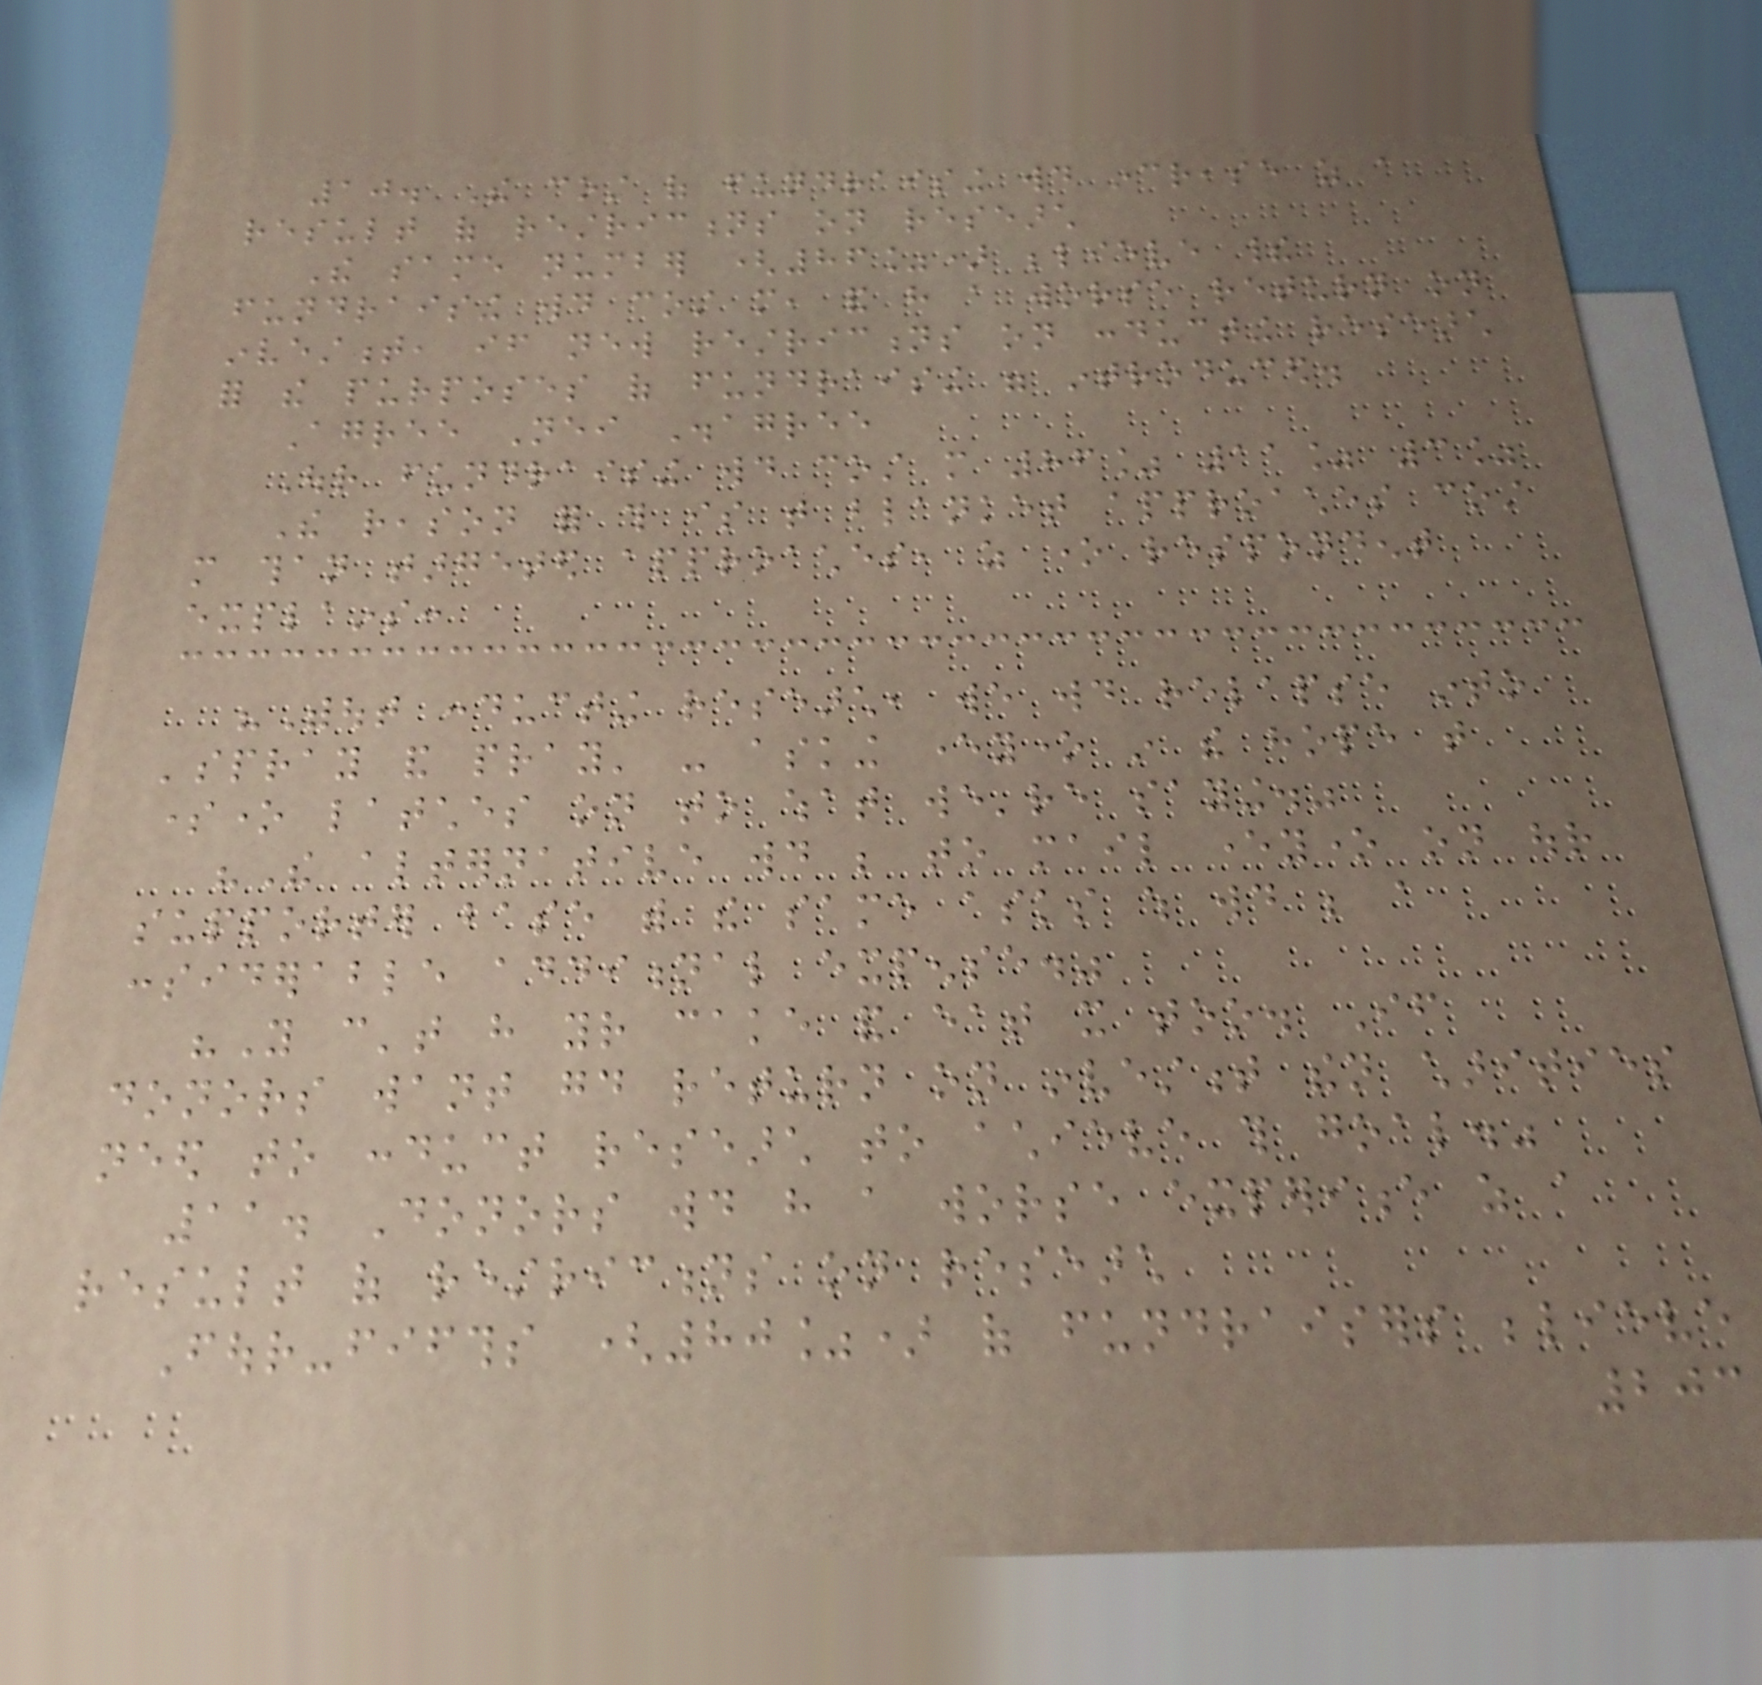10. The cost of fundraising would increase as a
result of restrictions on research
The same number (86%) believe their
fundraising would cost more, and have a worse return on
investment, if new restrictions on conducting research
for the purposes of fundraising were introduced.
Agree Neither Disagree
Our fundraising would cost more 86% 11% 3%
The reason for this is that blanket approaches cost
more than targeted approaches, as one respondent
explains:
"Without conducting research, we would relapse into
'spray and pray' - asking everyone in the hope that
someone latches on to what we're saying."
"The alternative would be to mail everyone on our
supporter base with the same asks which would be a
considerable additional expense."
"You can't have your cake and eat it too. If
donors want good return on investment then charities
need to conduct research to achieve this goal."
11. Donors would have a worse experience as a
result of restrictions on research
Four-fifths (80%) of fundraisers believe
203
